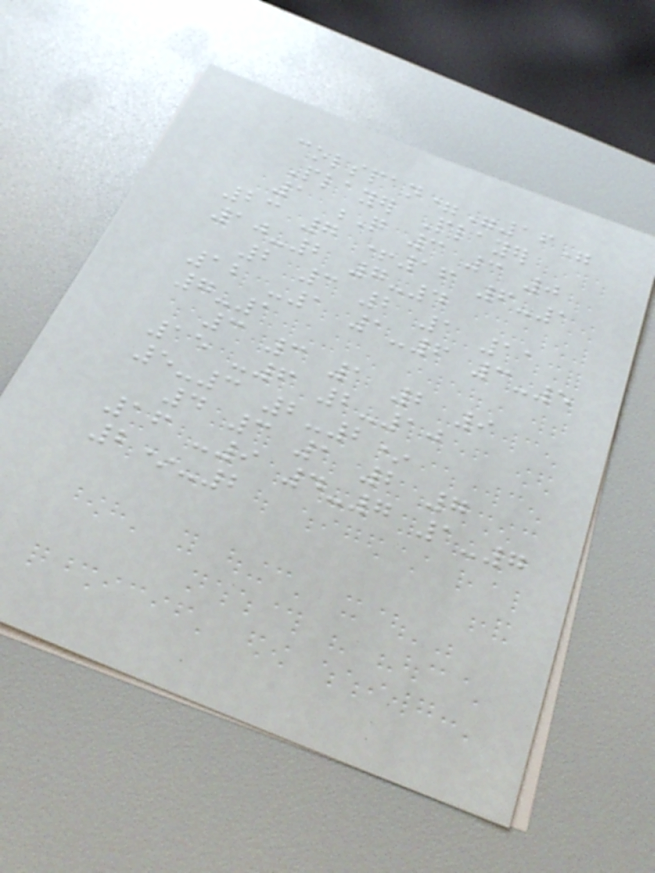colspan="16"
Player Player
1 Q 3 3 0
23 7 +16 6-1
10-2 7-4
2 3 2 1 11
12 -1 1-6 3-5
7-1
3 3 1 2 9
15 -6 2-10
5-3 2-2*
4 3 1 2 7
16 -9 4-7 1-7
2*-2
